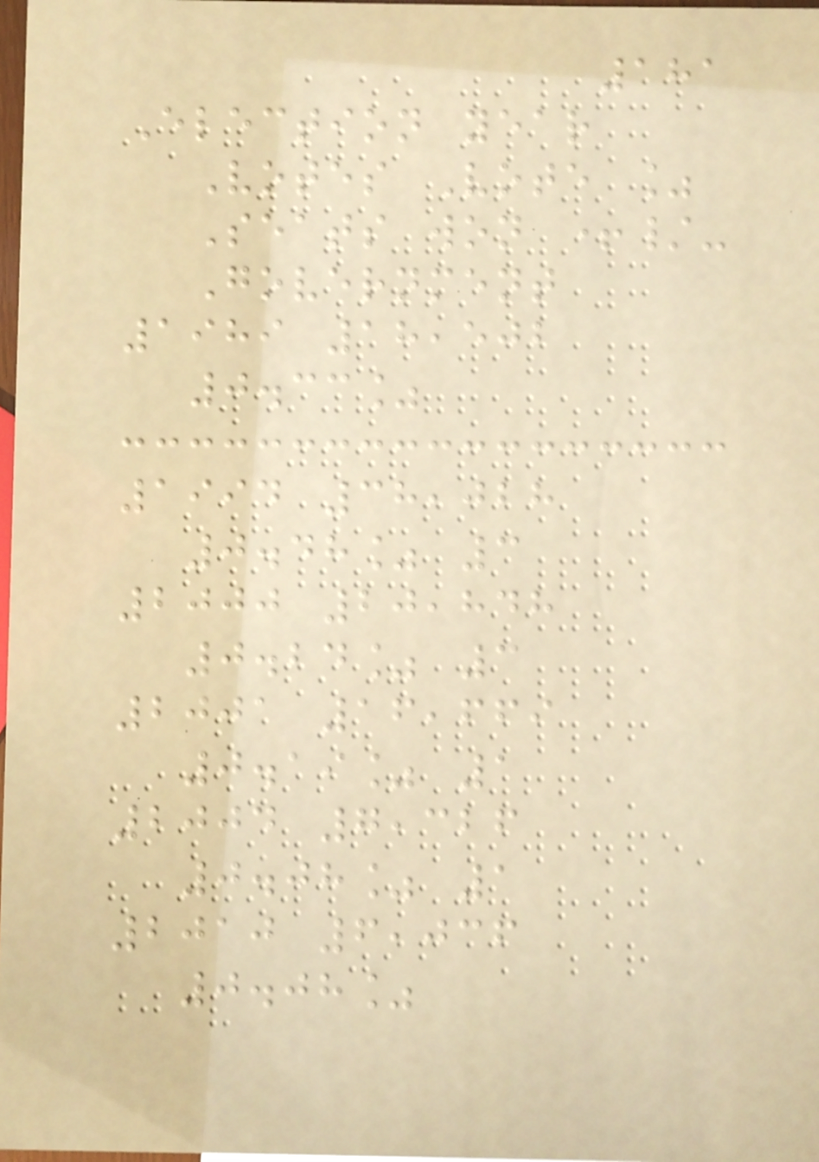181
Election year
Votes Vote %
Seats won +/-
Government
1989 18,502
0.33%
1994 38,028
0.48% 3
2000 20,848
0.24% 3
2001 16,669
0.19% 1
2004 7,326
0.08% 1
2010 6,036
0.08%
